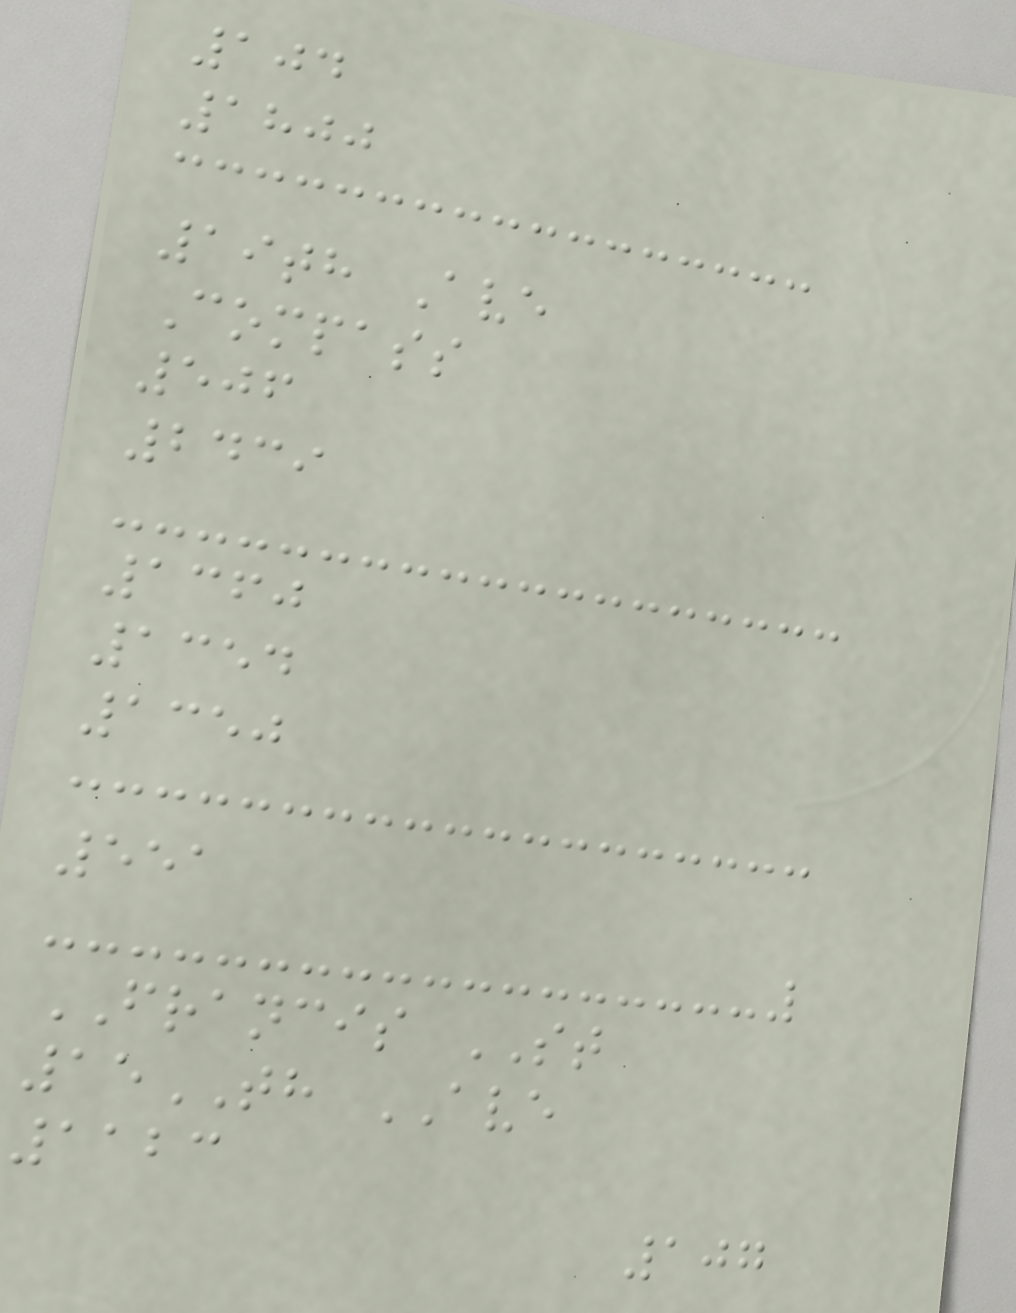104
1800
19th Ave
Compass
506
2439
1360
1354
1350
551
FRANCIS ST
15TH AVE
1123
107
